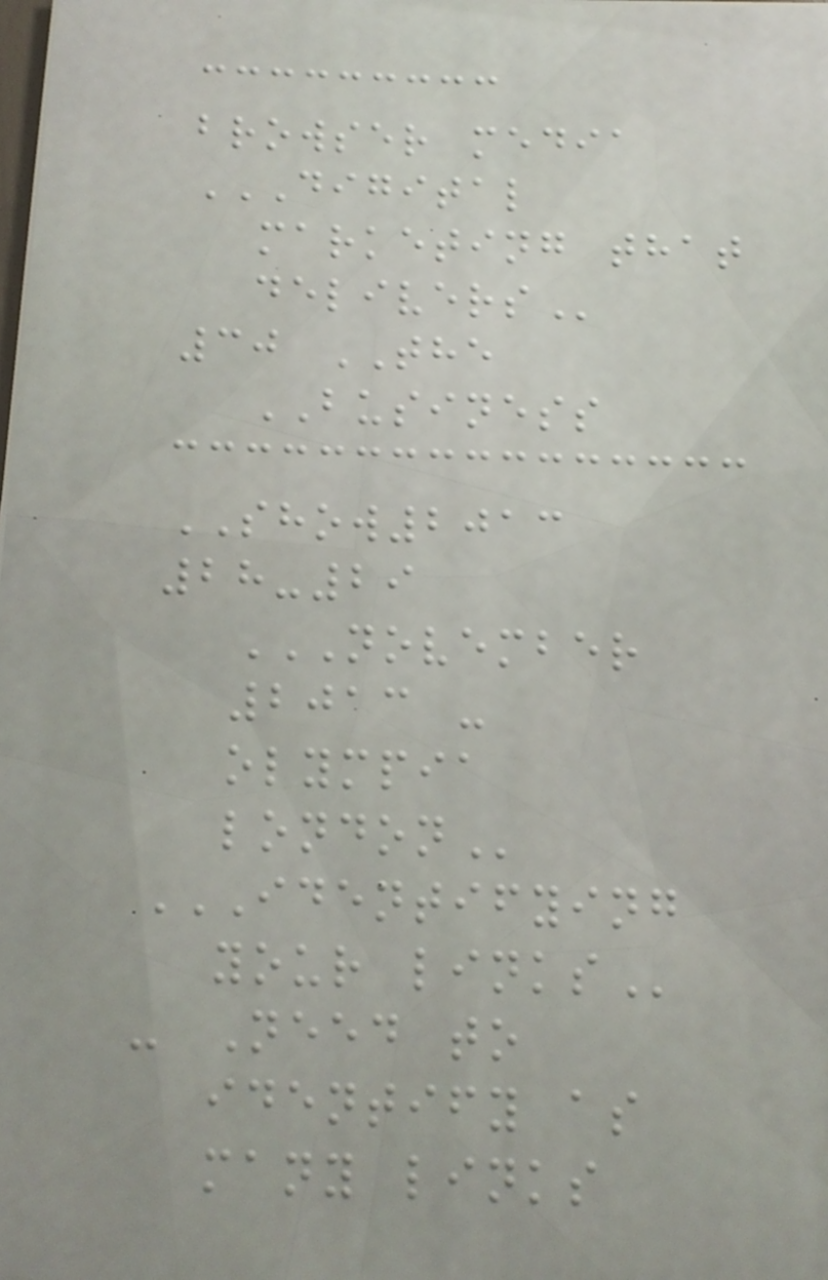browser media
DIGITAL
MARKETING THAT
DELIVERS
30 THE
BUSINESS
SHOW2013
28-29
NOVEMBER
2013 -
OLYMPIA
LONDON
IDENTIFYING
YOUR LINKS
- Need to
identify as
many links
